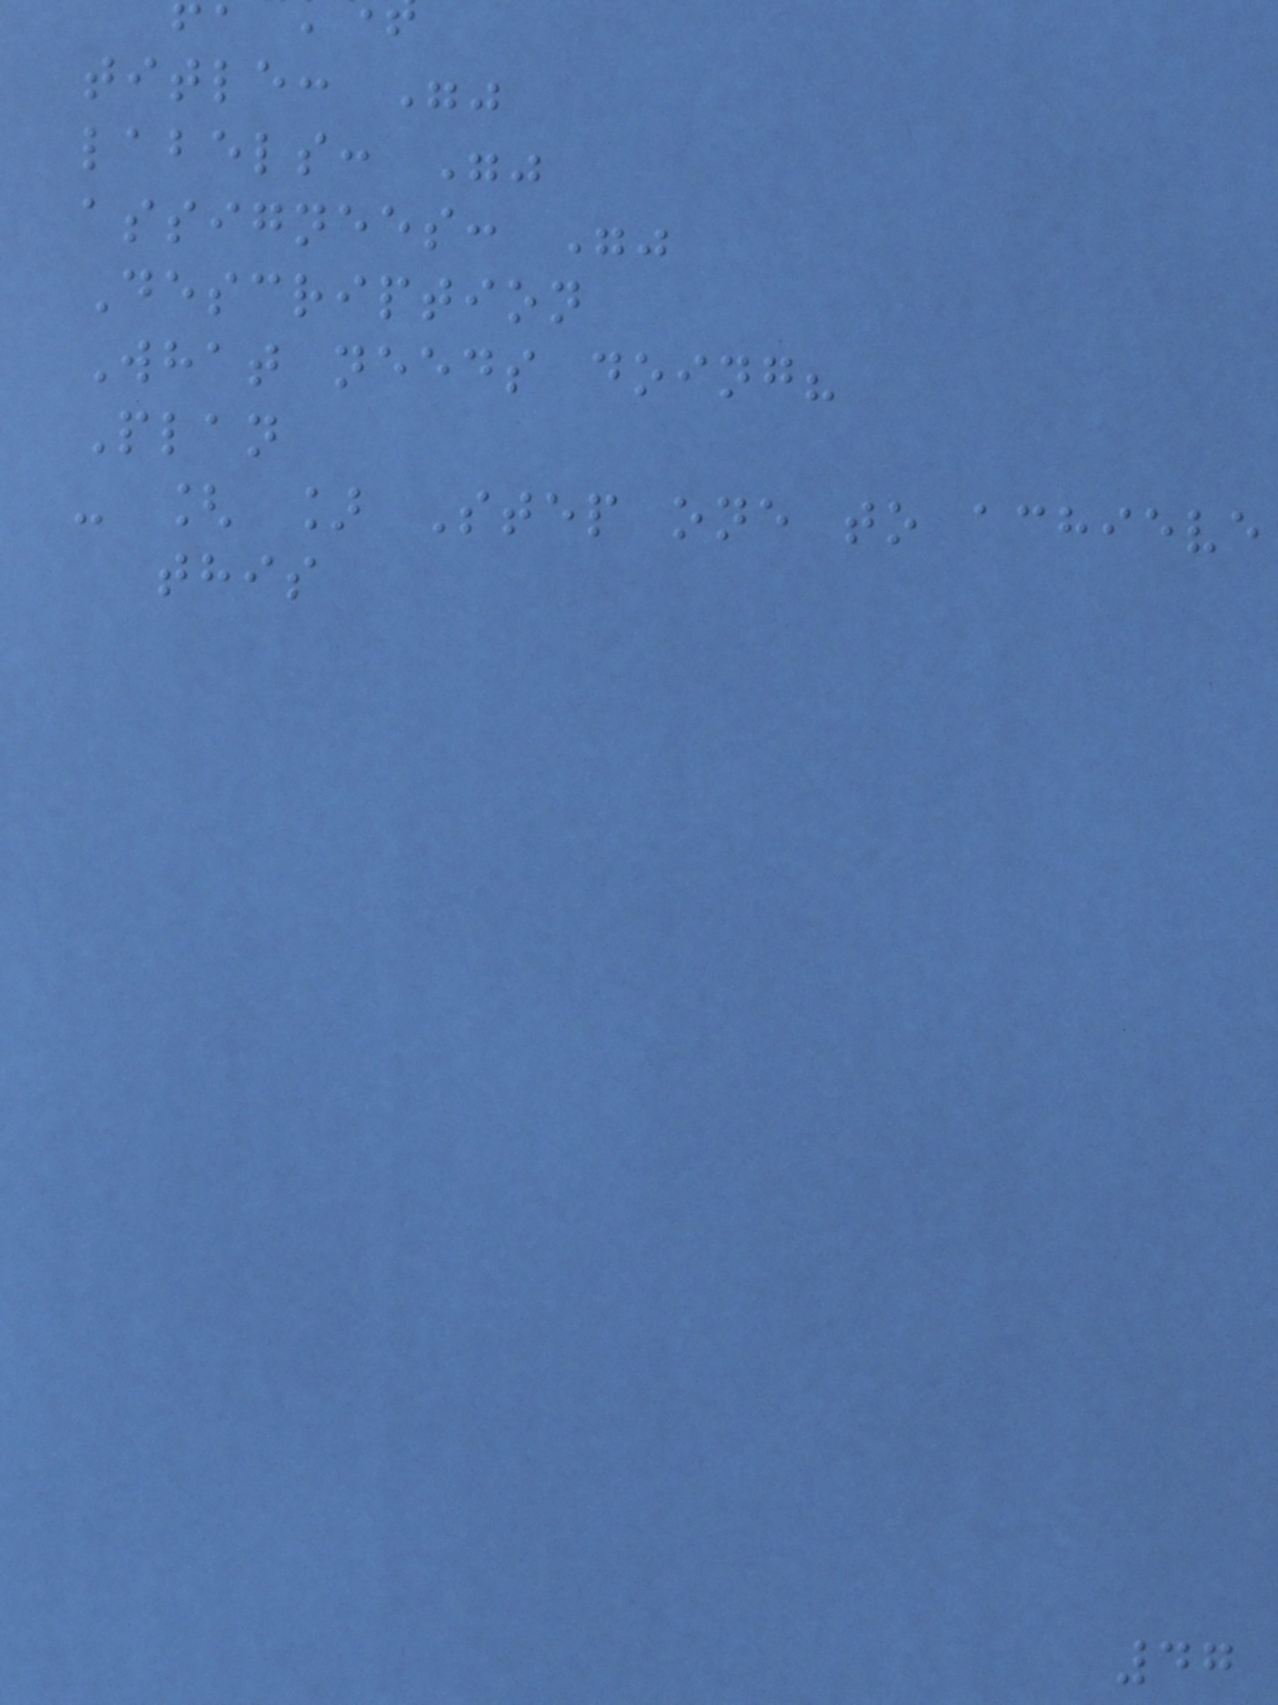title: ""
labels: ""
assignees: ""
Description
What needs doing?
Plan
- [ ] Step one to achieve
this
47
